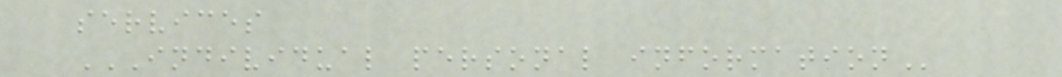services
INDIVIDUAL PERSONAL INFORMATION
